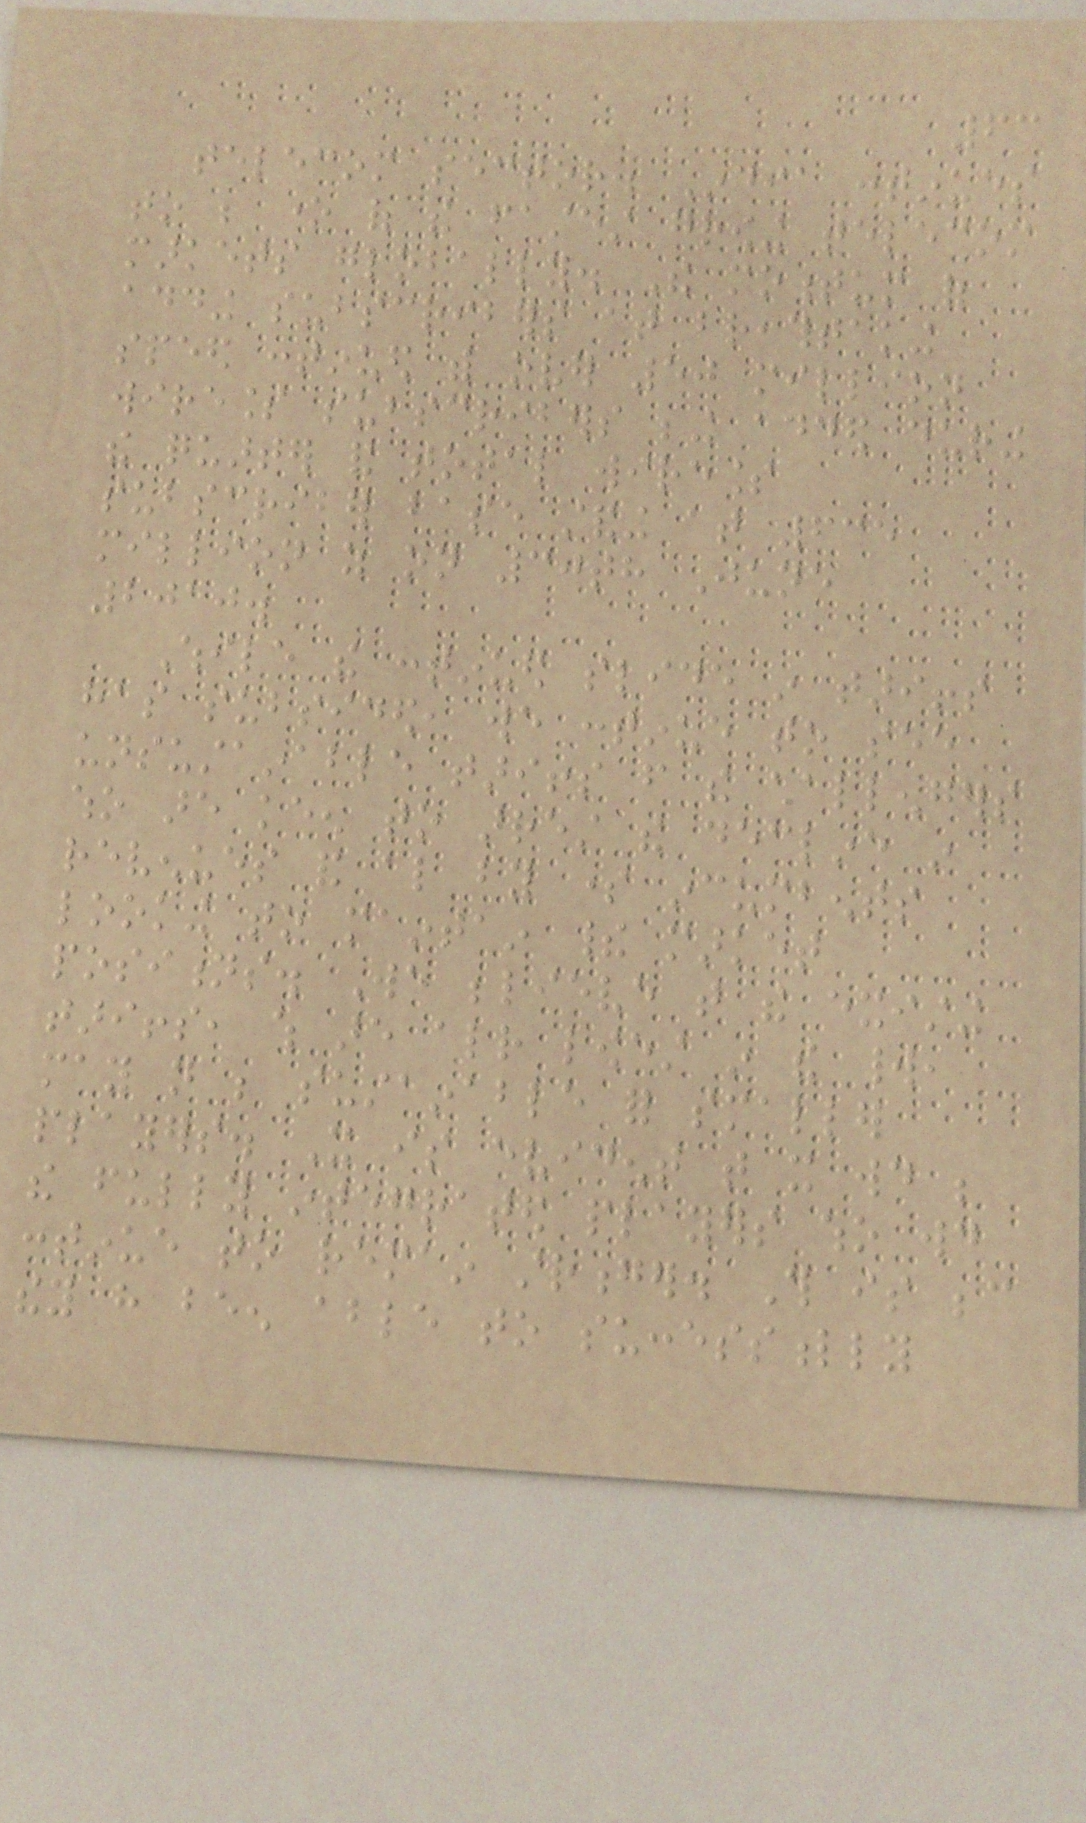63
telecom sector. India continues
to be one of the fastest growing telecom
markets globally. The momentum of
adding subscribers at breathtaking
speed continued with over 50 million
wireless subscribers being added during
the quarter and total wireless
subscriber base standing at 635
million as on 30th June
2010.
While the continued slide in tariffs
has subsided, we continue to see
unsustainable tariffs from the challengers
who are keen to arrest the decline in
revenues and also by some incumbents
looking to maintain their market
positions. We believe that the existing
tariffs, which are already lowest in the world,
may not be sustainable for smaller
players. It is evident that it would be
the fully integrated players who would
continue to remain stronger. This is because
they have been able to successfully
